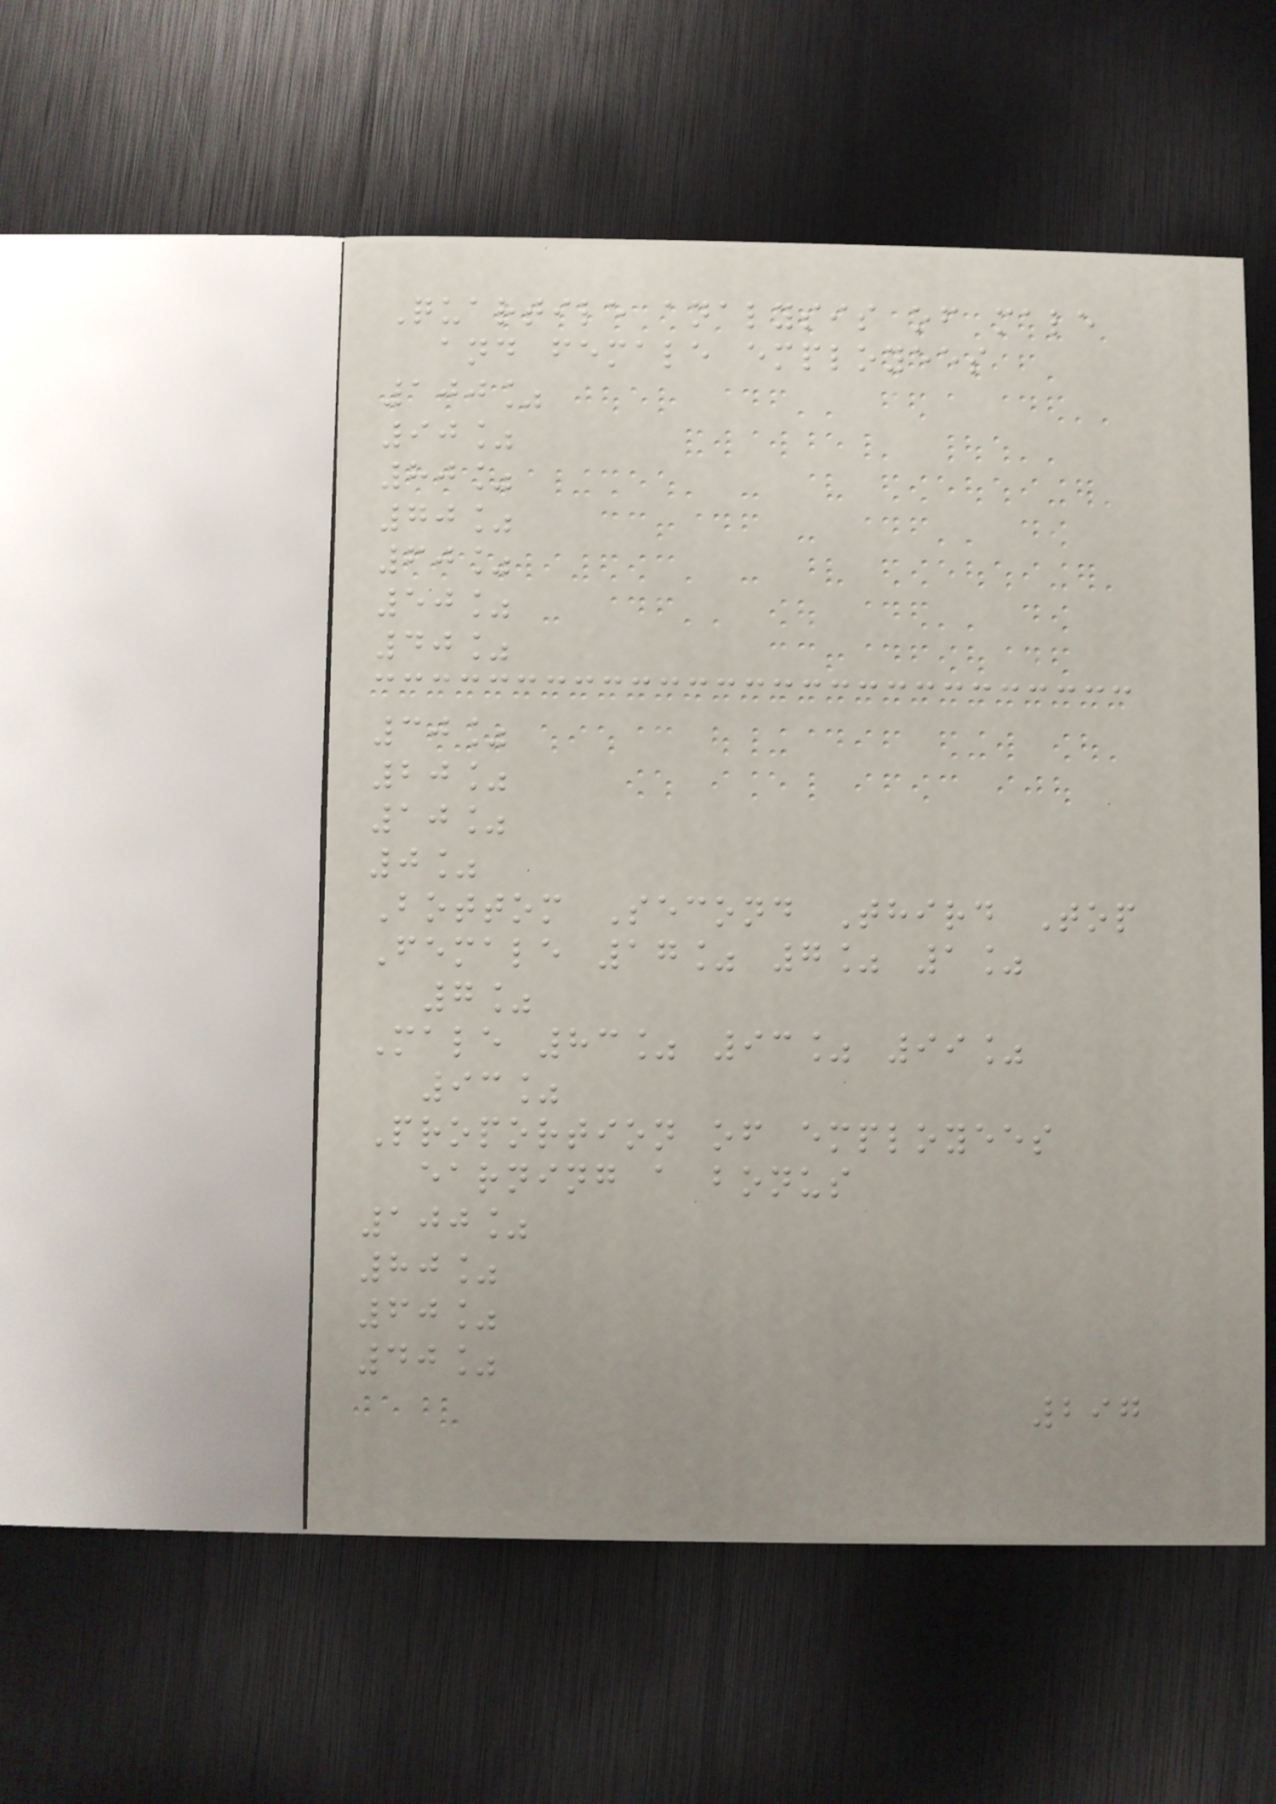Quartile analysis of male
and female employees
100%
90%
80%
70%
60%
50%
40%
30%
20%
10%
0%
Bottom Second Third Top
Female 17% 7% 1%
7%
Male 83% 93% 99%
93%
Proportion of employees
earning a bonus
100%
80%
60%
40%
297
